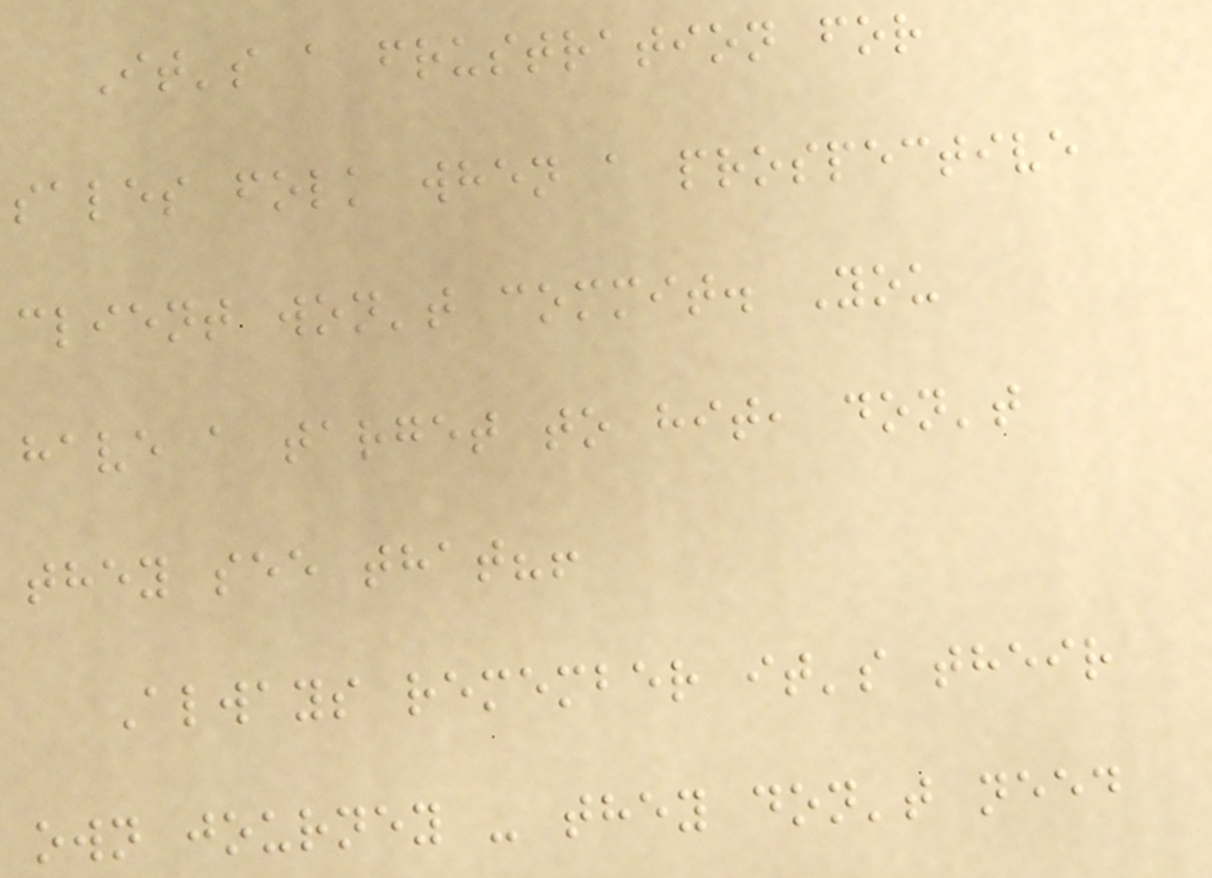It's a frustration for
sales folk when a prospective
client won't commit. You
have a target to hit, don't
they see that?!
Always remember it's their
own journey - they don't need
